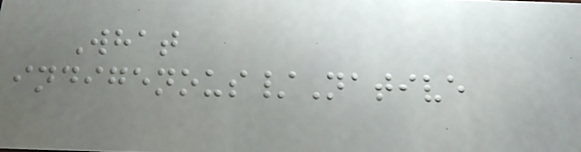What
indigenous/Native
